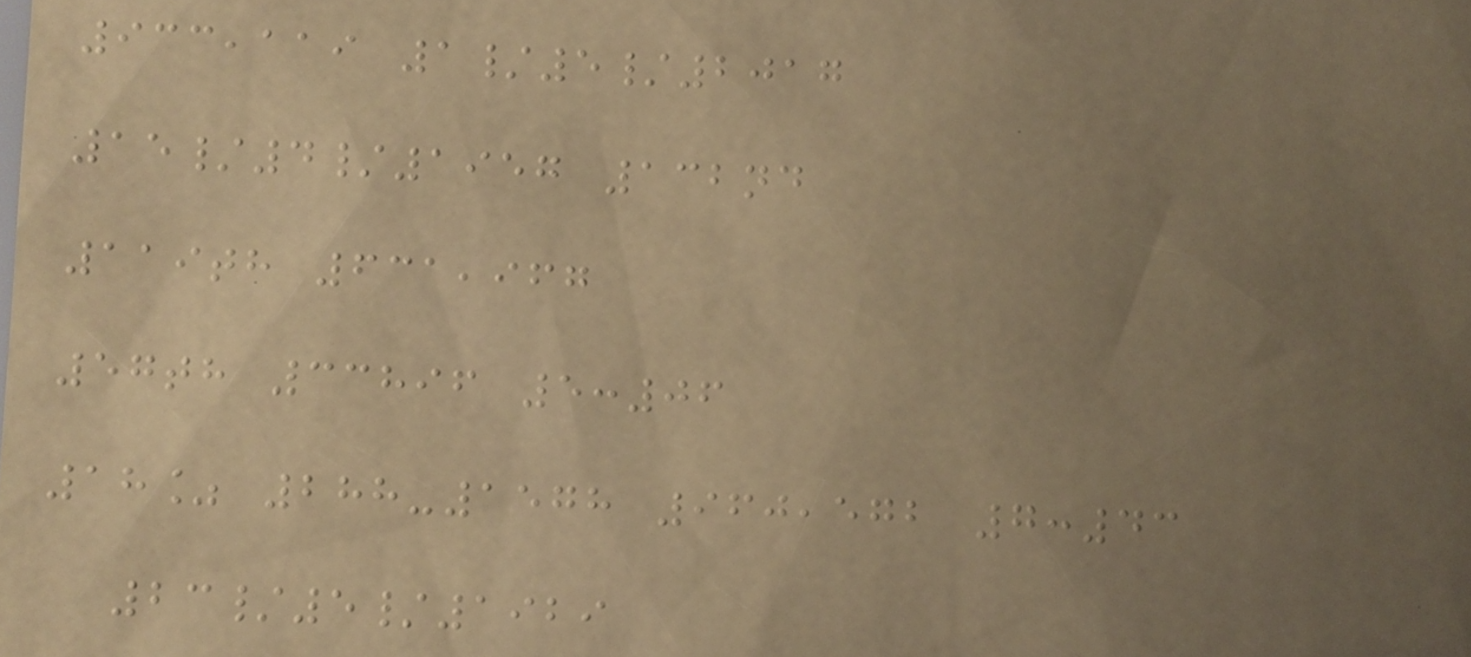933,119 1/5/2017
15/4/1957 132nd
119th 631,967
57th 33896 5:06
18% 288-1578 960,572 7:43
23/5/1929
